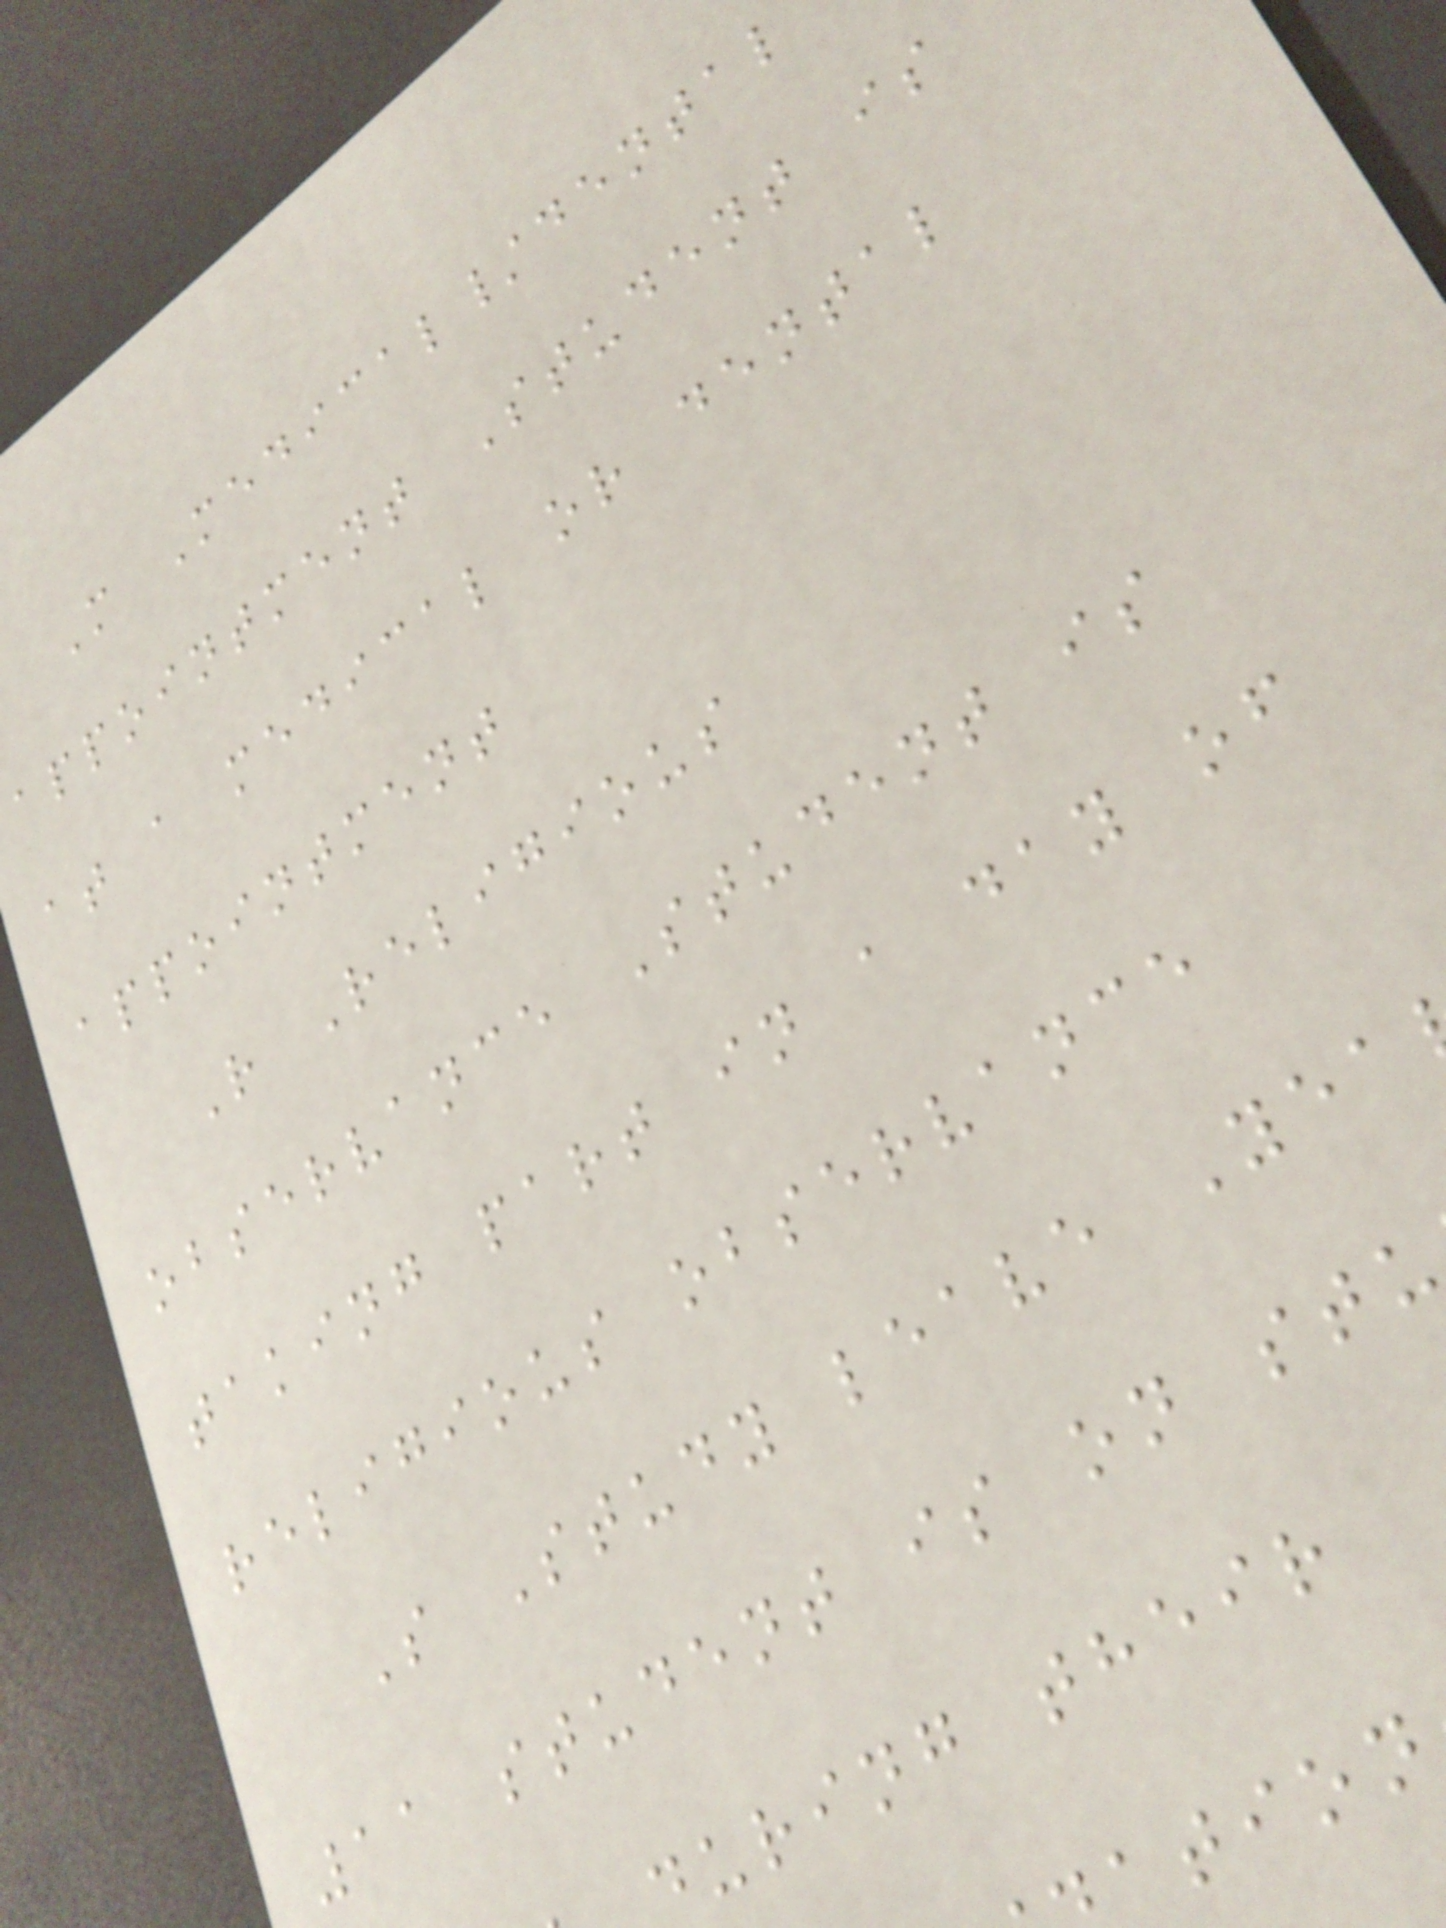M Medical/dental
appointment Student is
at a medical or dental
appointment
R Religious
observance Student is
taking part in a day of
religious observance
S Study leave Yea
11 student is on stu
during their
